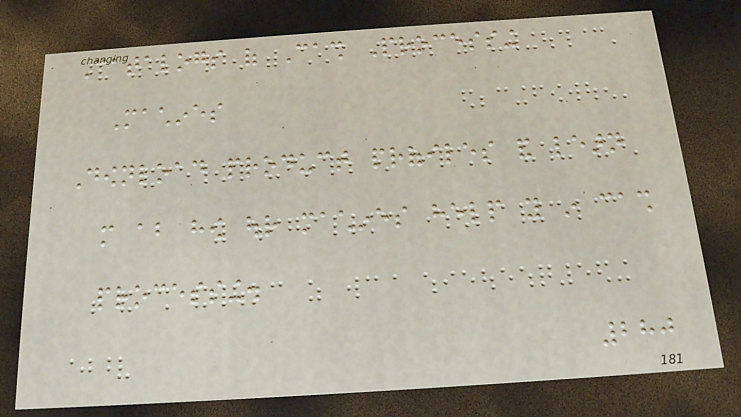Catalogs of Cash Processing
Machines
Download product profiles and learn
more about how our machines help you in cash
processing.
280
